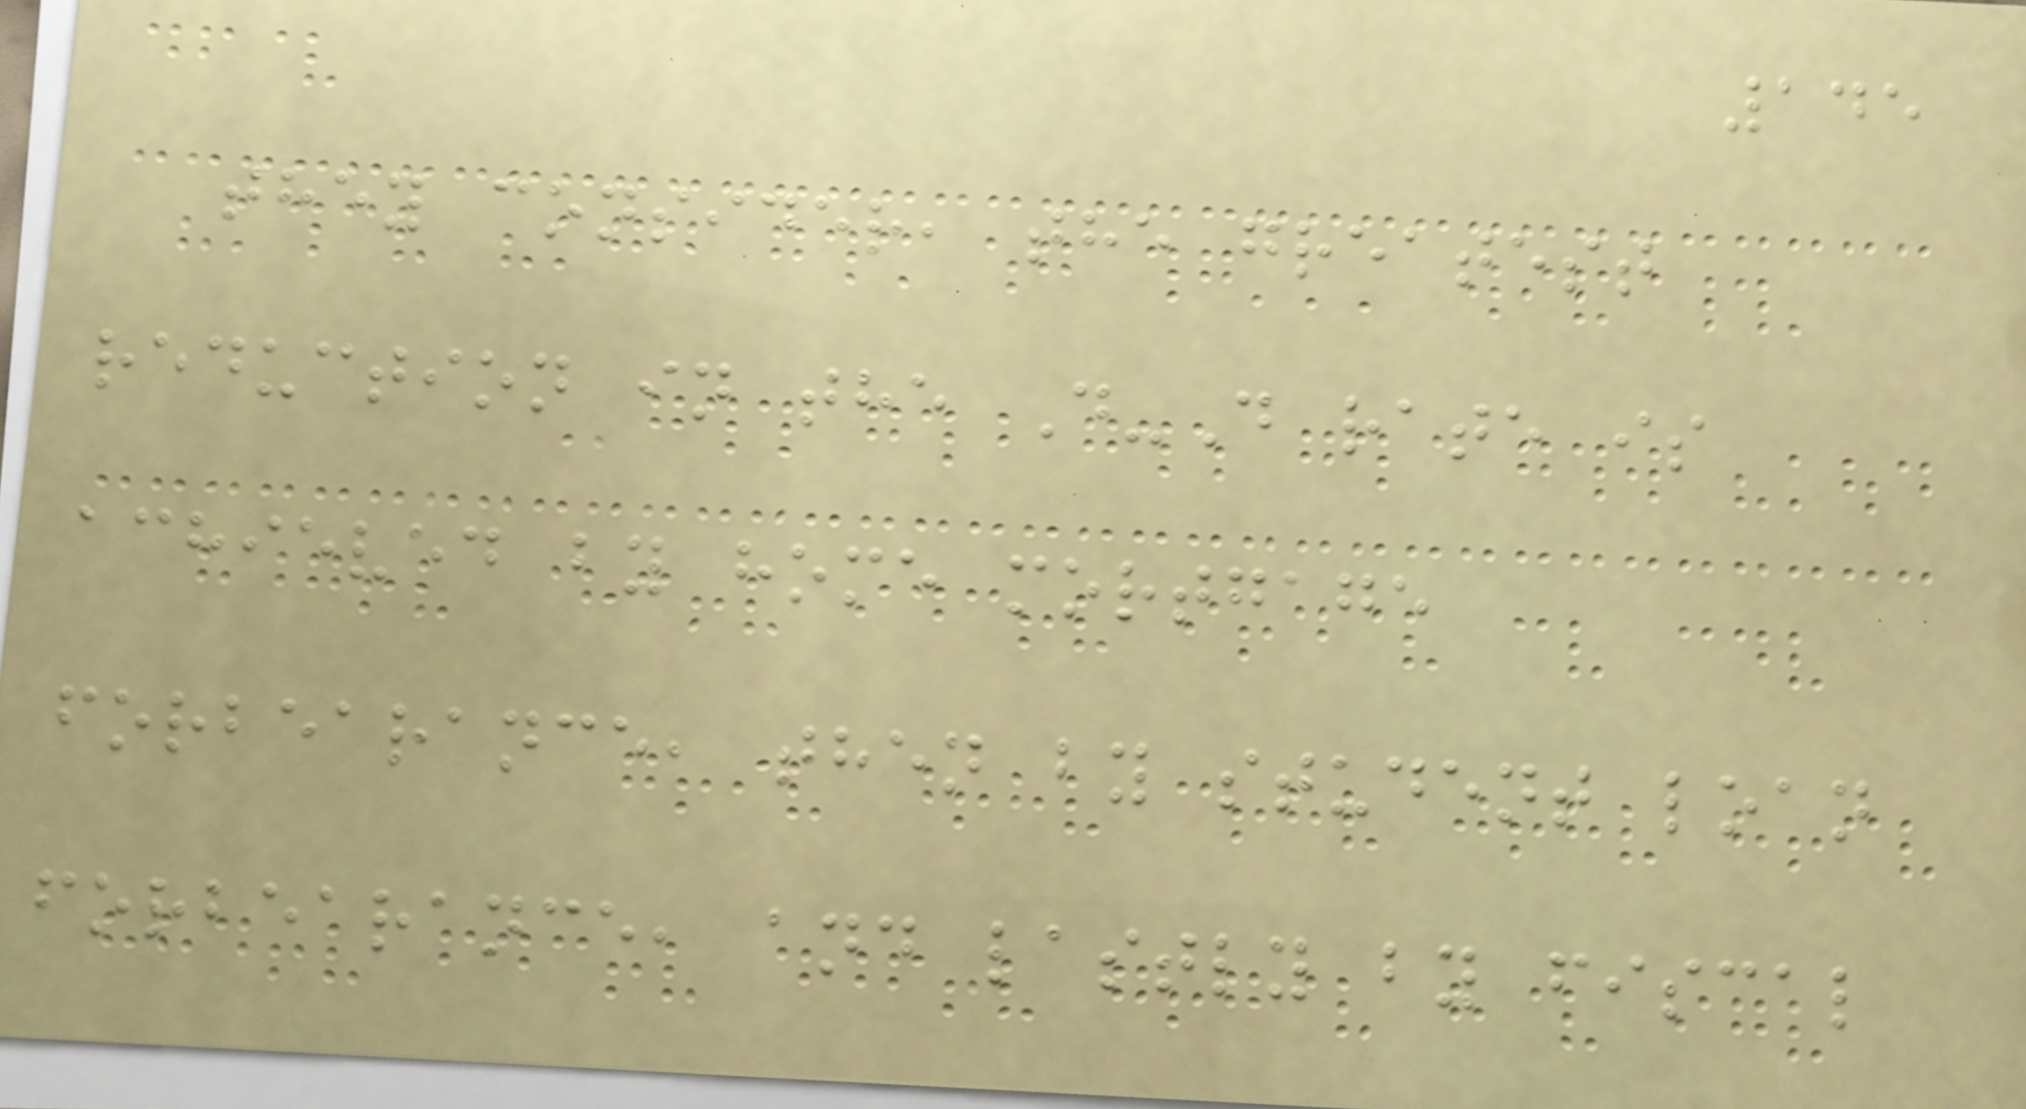145
they consider, the greatest
reduction in the D-D rate is
achieved by home mortgage
forbearance, then by student loan
forbearance, and lastly by fiscal
